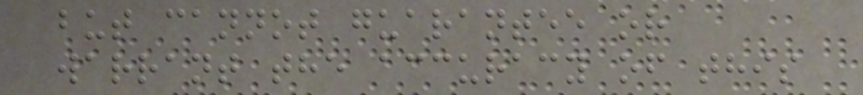but cannot guarantee or
warrant the accuracy of this
